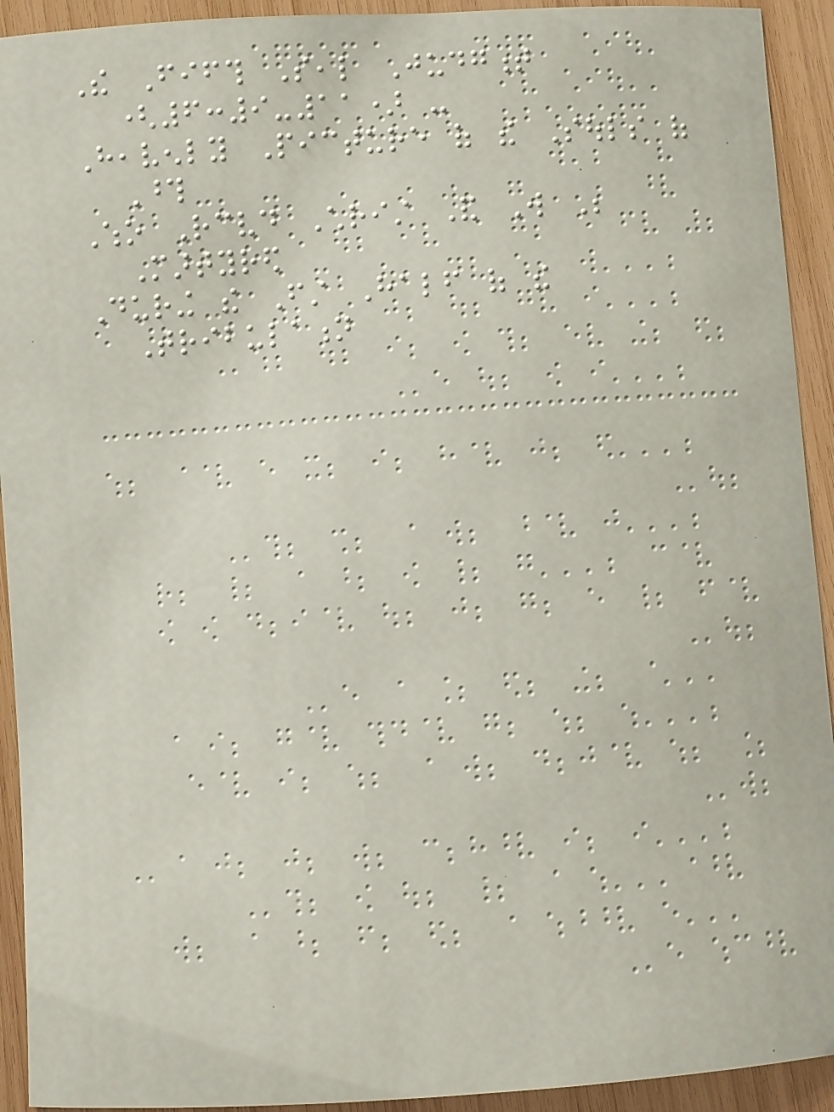The Fifth Seal Judgment
(6:9-11) -
Heavenly Picture of the Souls of
Those
Who Received Christ And Will Be
Martyred
During the First Half of the
Tribulation
